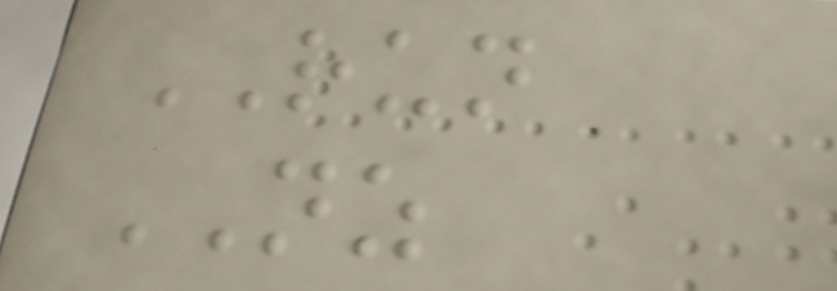RUN
NZ
